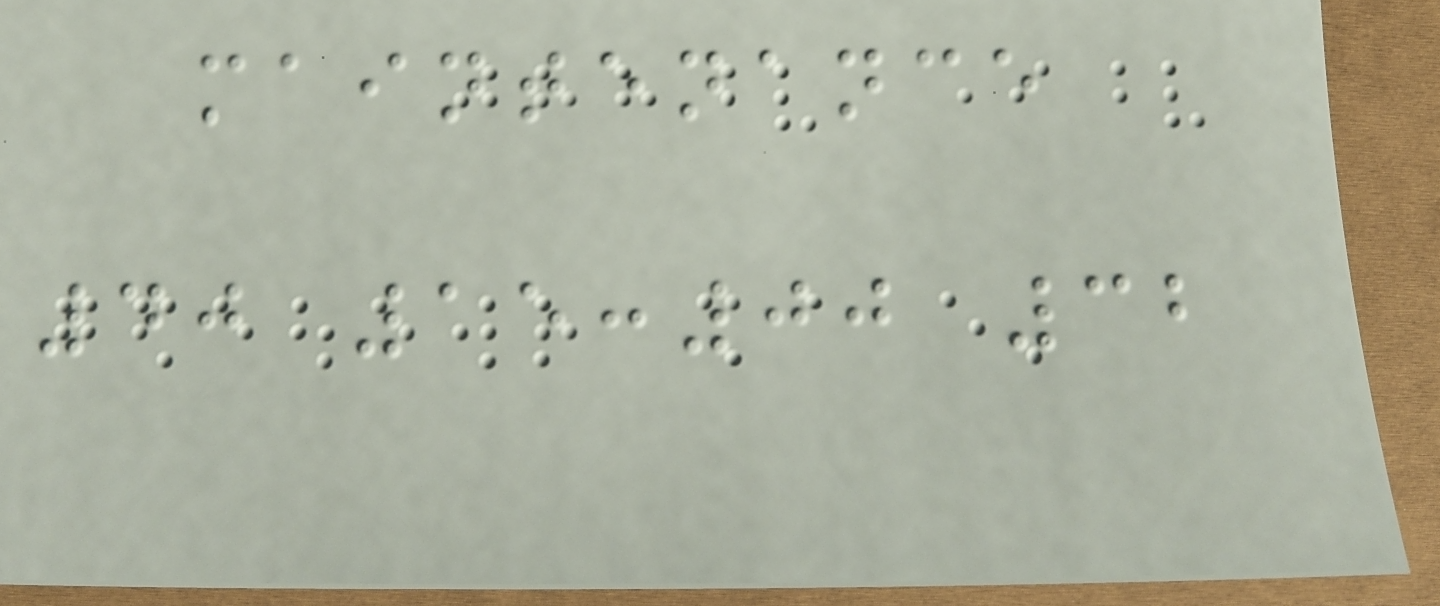maintenance
40 15:00 32
